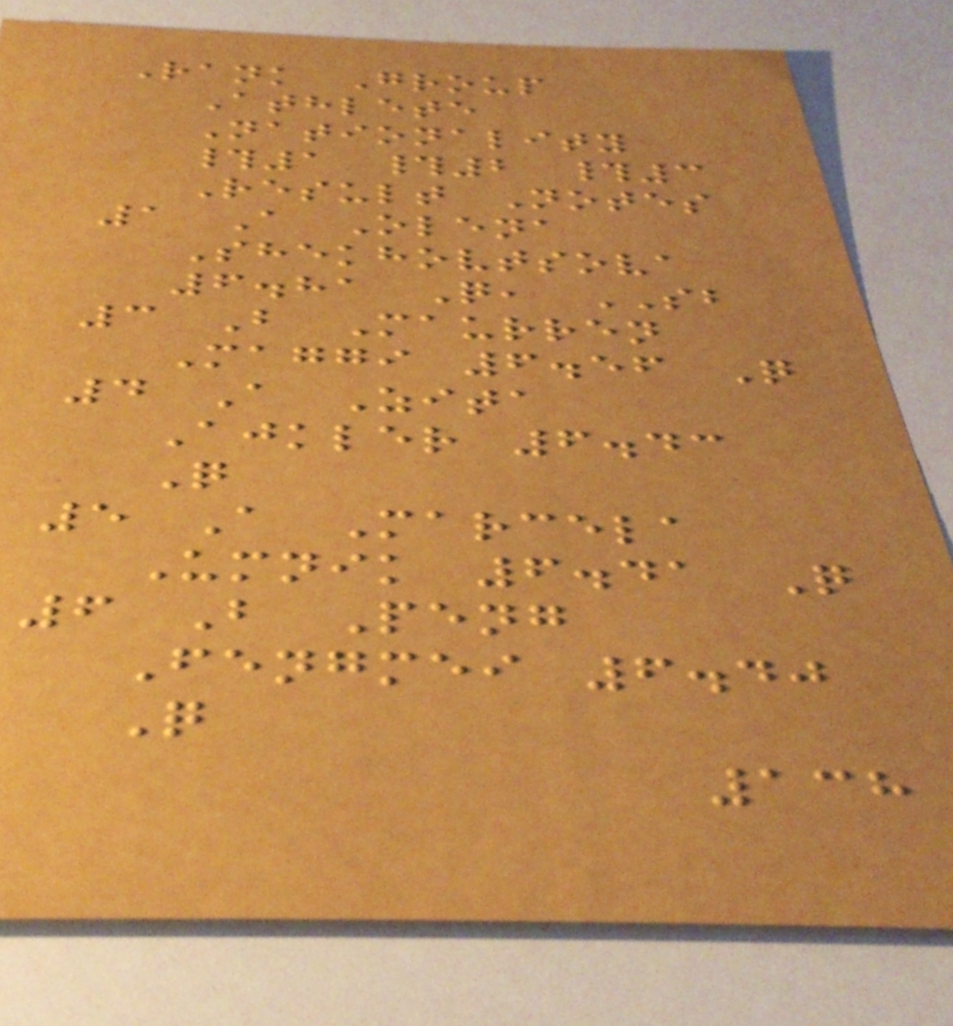Rank Group
Athlete
Nationality
#1 #2 #3
Result Notes
1 A Olena
Shekhovtsova
6.81 Q, SB
3 B Maurren
Maggi 6.56 Q
4 A Zita
Ajkler 6.43
Q
5 A Marcela
Umnik 6.41 Q
6 B Peng
Fengmei 6.40
Q
138
